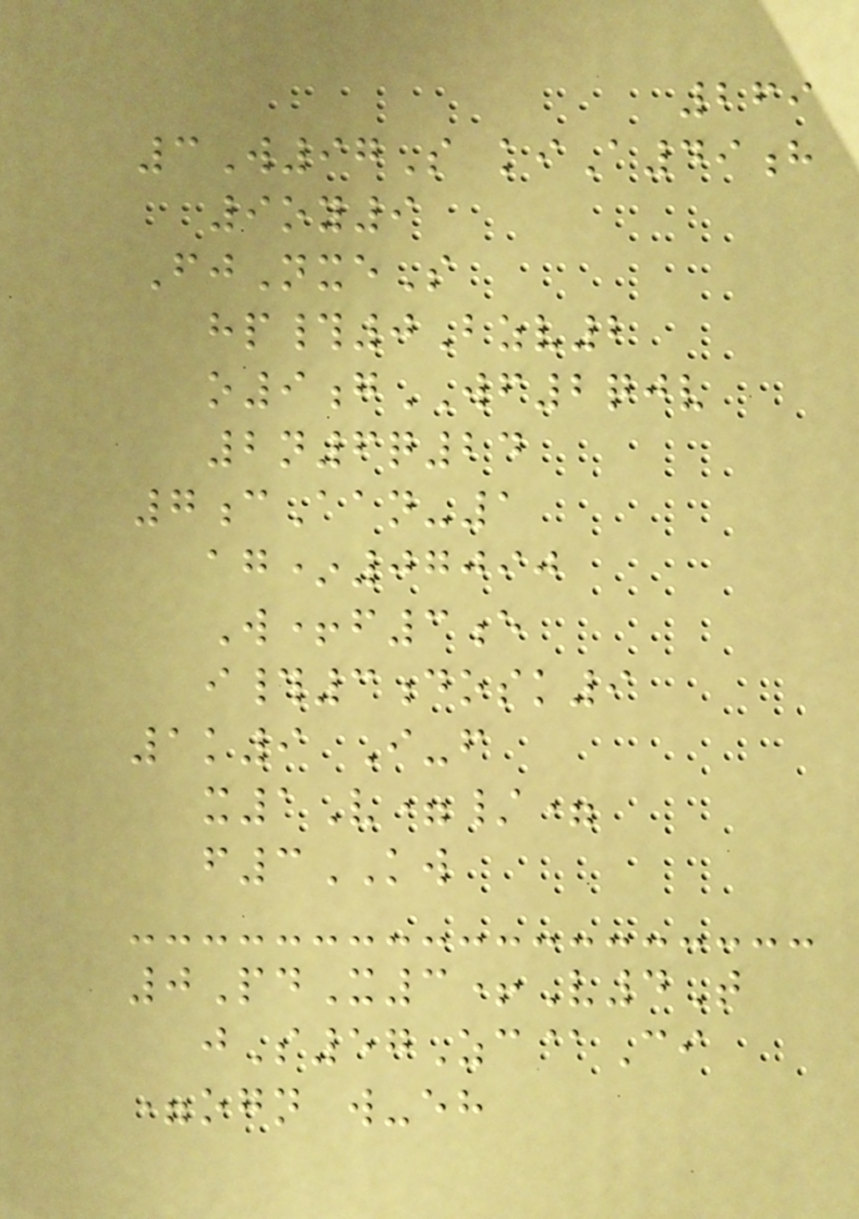269
3W97S kiA49h
9oy9
FjNxeS
hp#0Bzv2
o9gWF2qjv
2n6q24
7cAan-1
ag*07090
W+f3e
i#3dosk9
1k9 I-f
x1V=/=
f3KW
0PdX3+V4T
jS57Zc@Ci
=ogn w-eh
